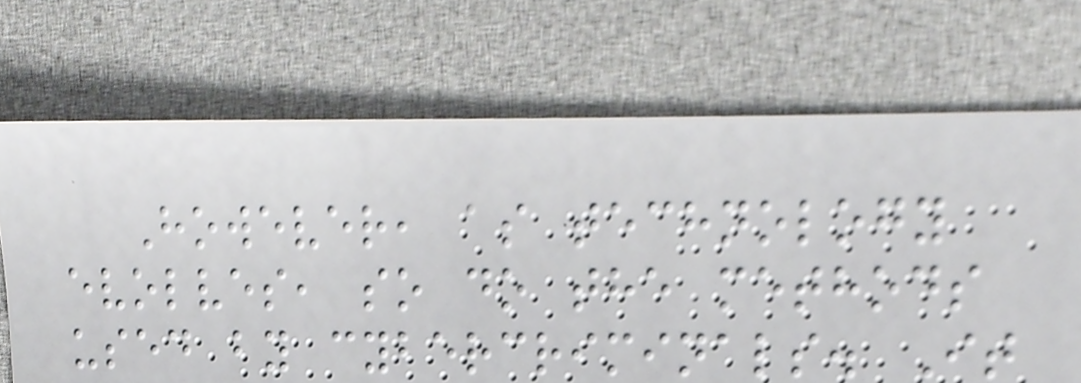However, as technology
evolves, so do the methods
used by cybercriminals. It
